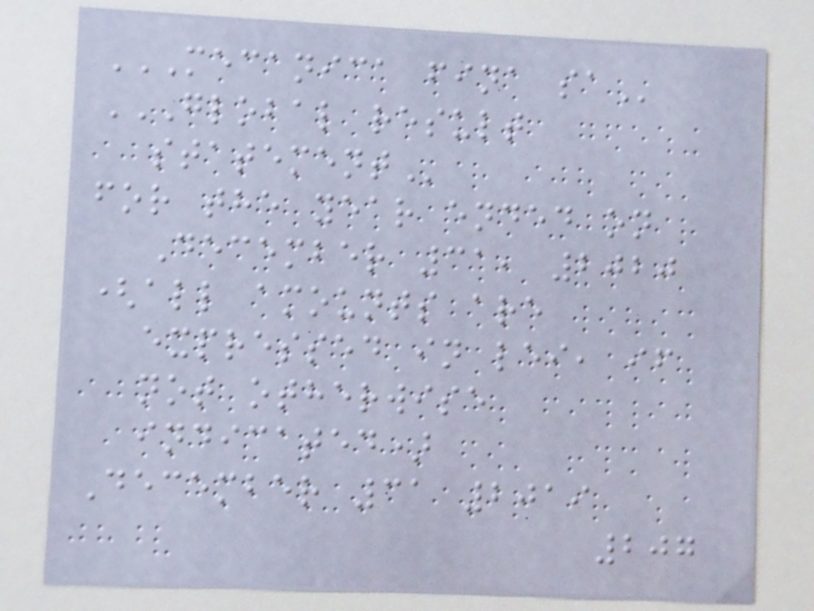MECANICA FINA SA
GLOBAL RESULT
STATEMENT
for the year ended on
December 31, 2020
(all amounts are
expressed in lei, if
not otherwise
indicated)
December 31 2019
207
